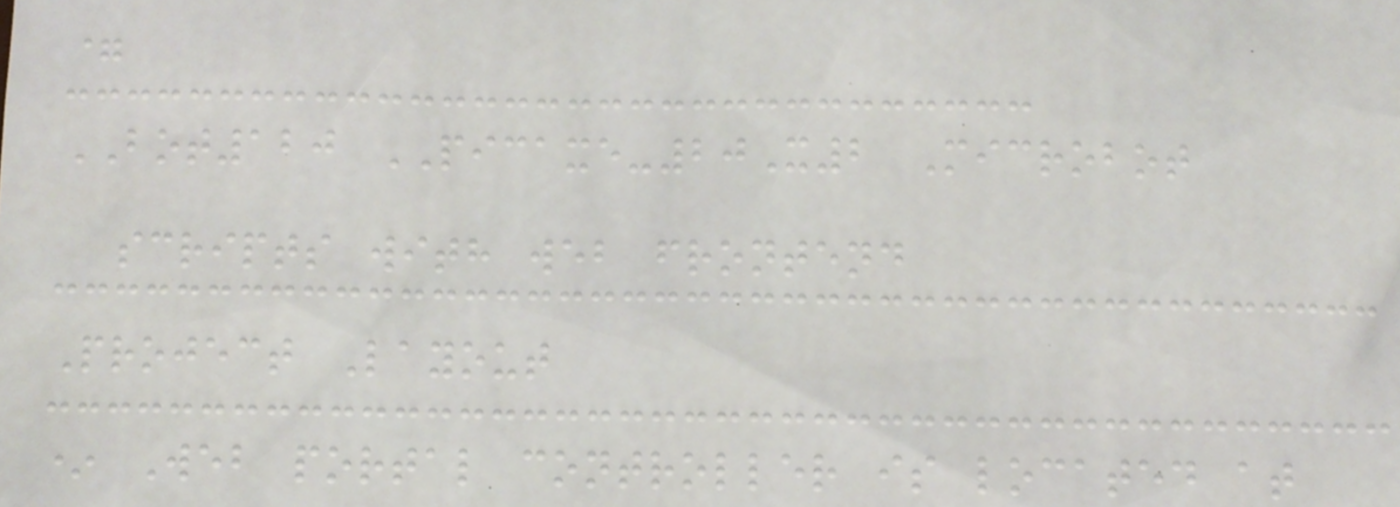=
BOT120 PICAXE-20X2 Microbot
scripts with web frontend
Project Layout
* Web portal controller is located at
